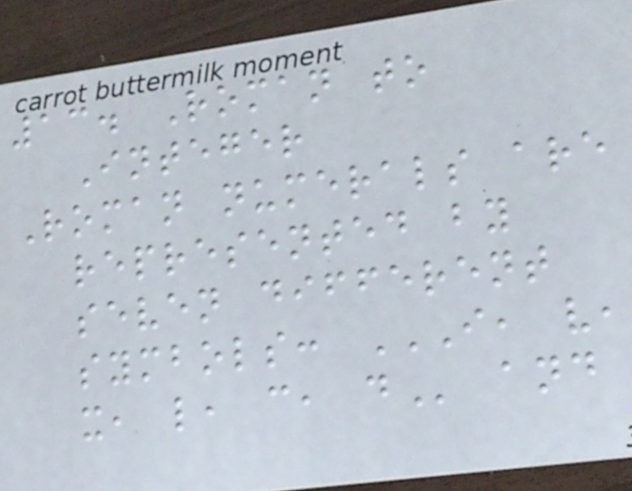13. Roman to
Integer
Roman numerals are
represented by
seven different
symbols: I, V,
X, L, C, D and
